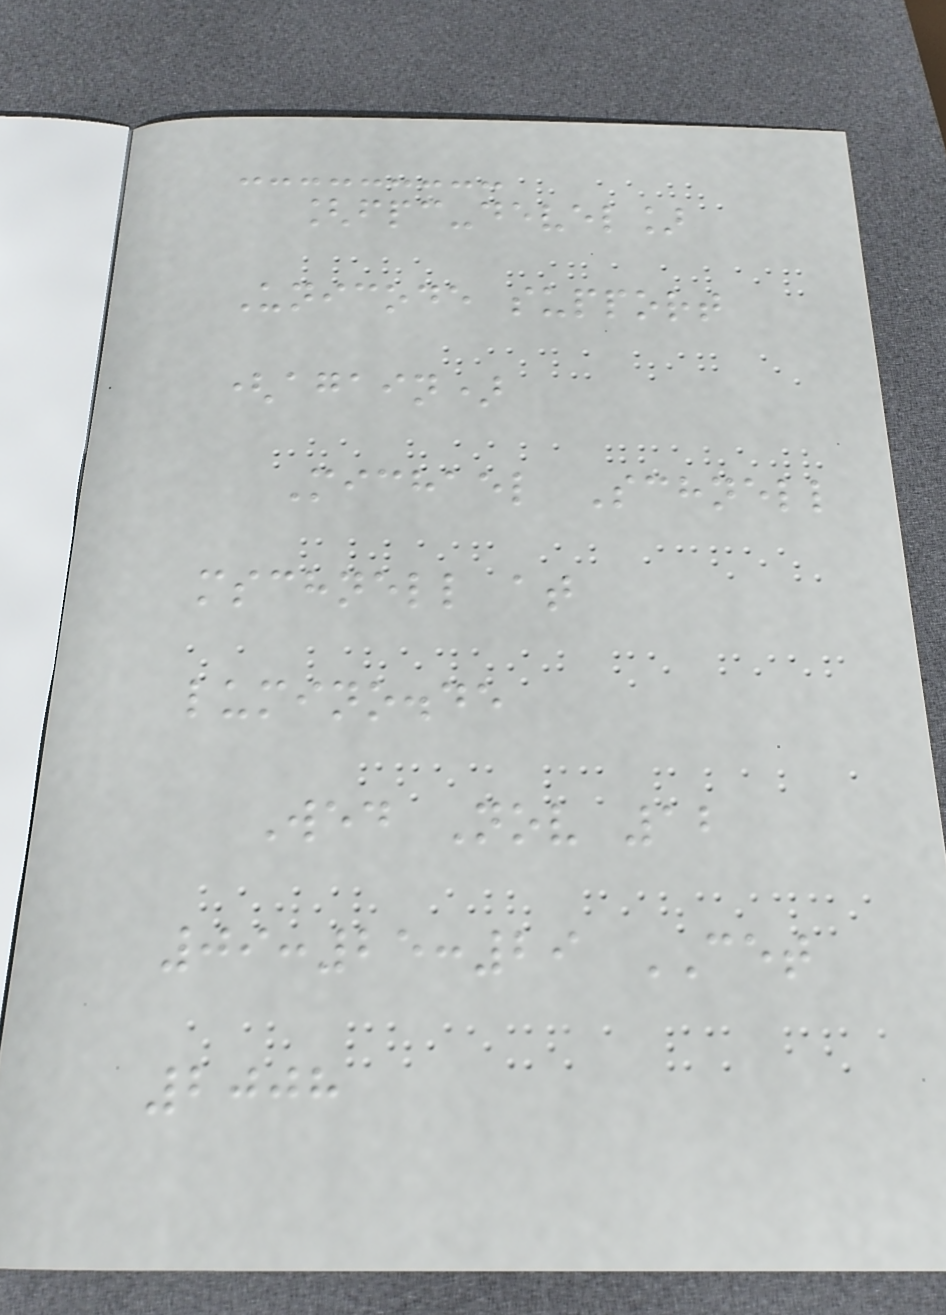[fpc-devel]
Unicode support
(again)
Michael Schnell
mschnell at
lumino.de
Wed Nov 12
09:25:29 CET
2008
